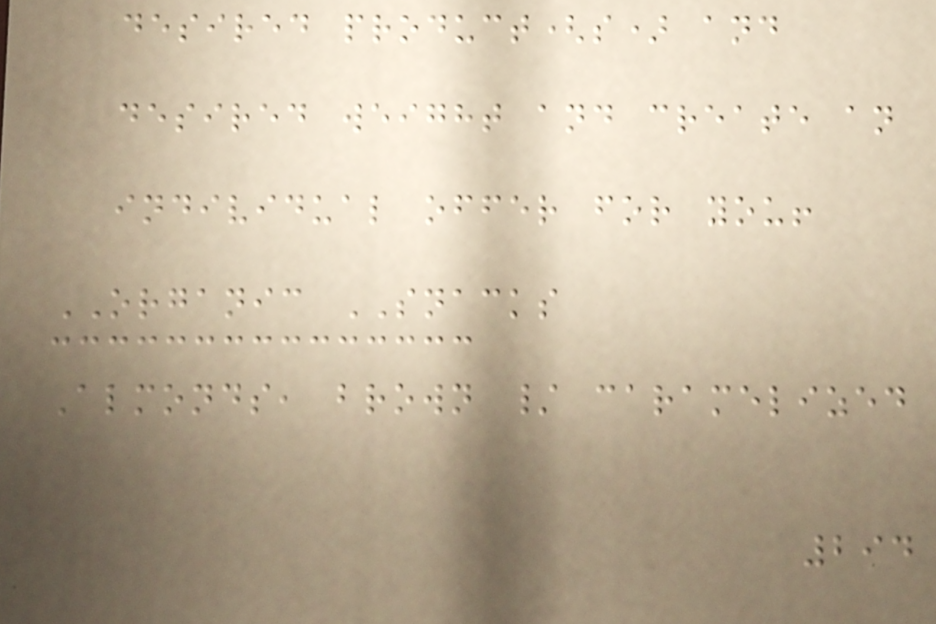desired product(s) and
desired weight and create an
individual offer for you!
ORGANIC SNACKS
Almonds, brown / caramelized
294
